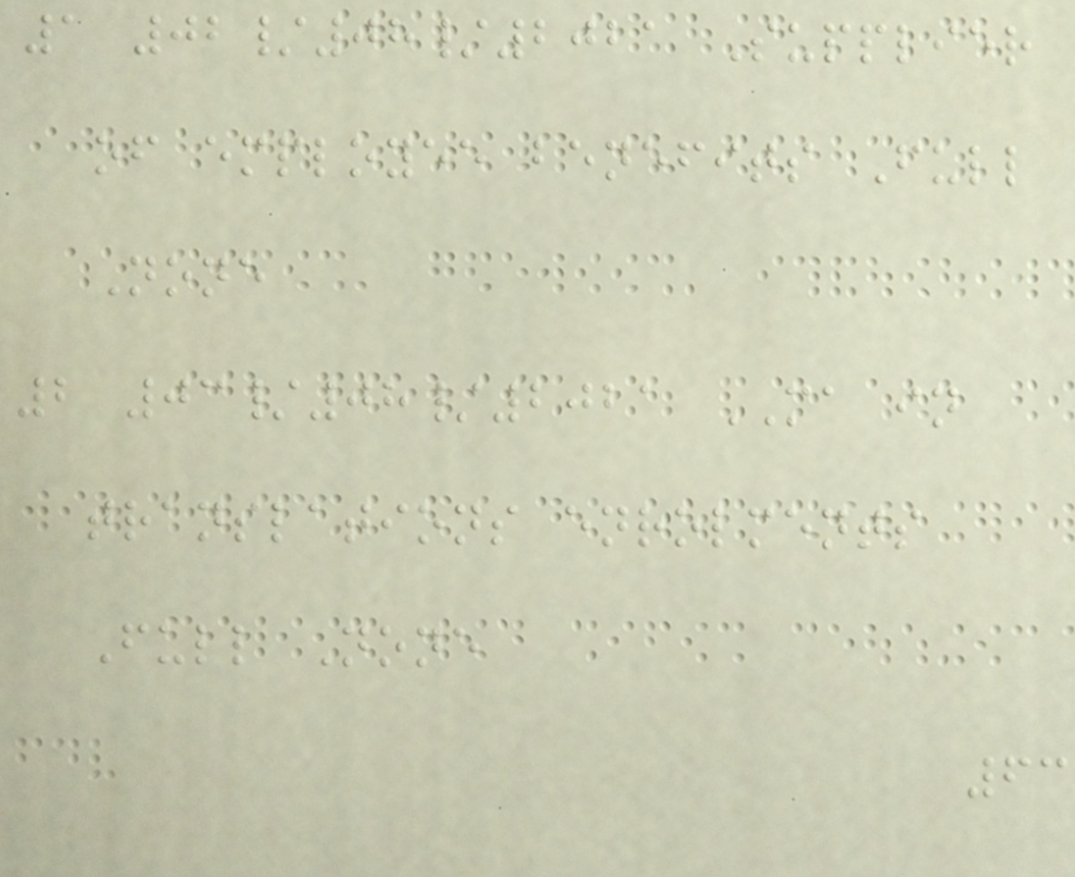1 02/08/2021 Supplier
of employee benefits Full
None
2 03/08/2021 MA in
translations enrolments
Full None
63
